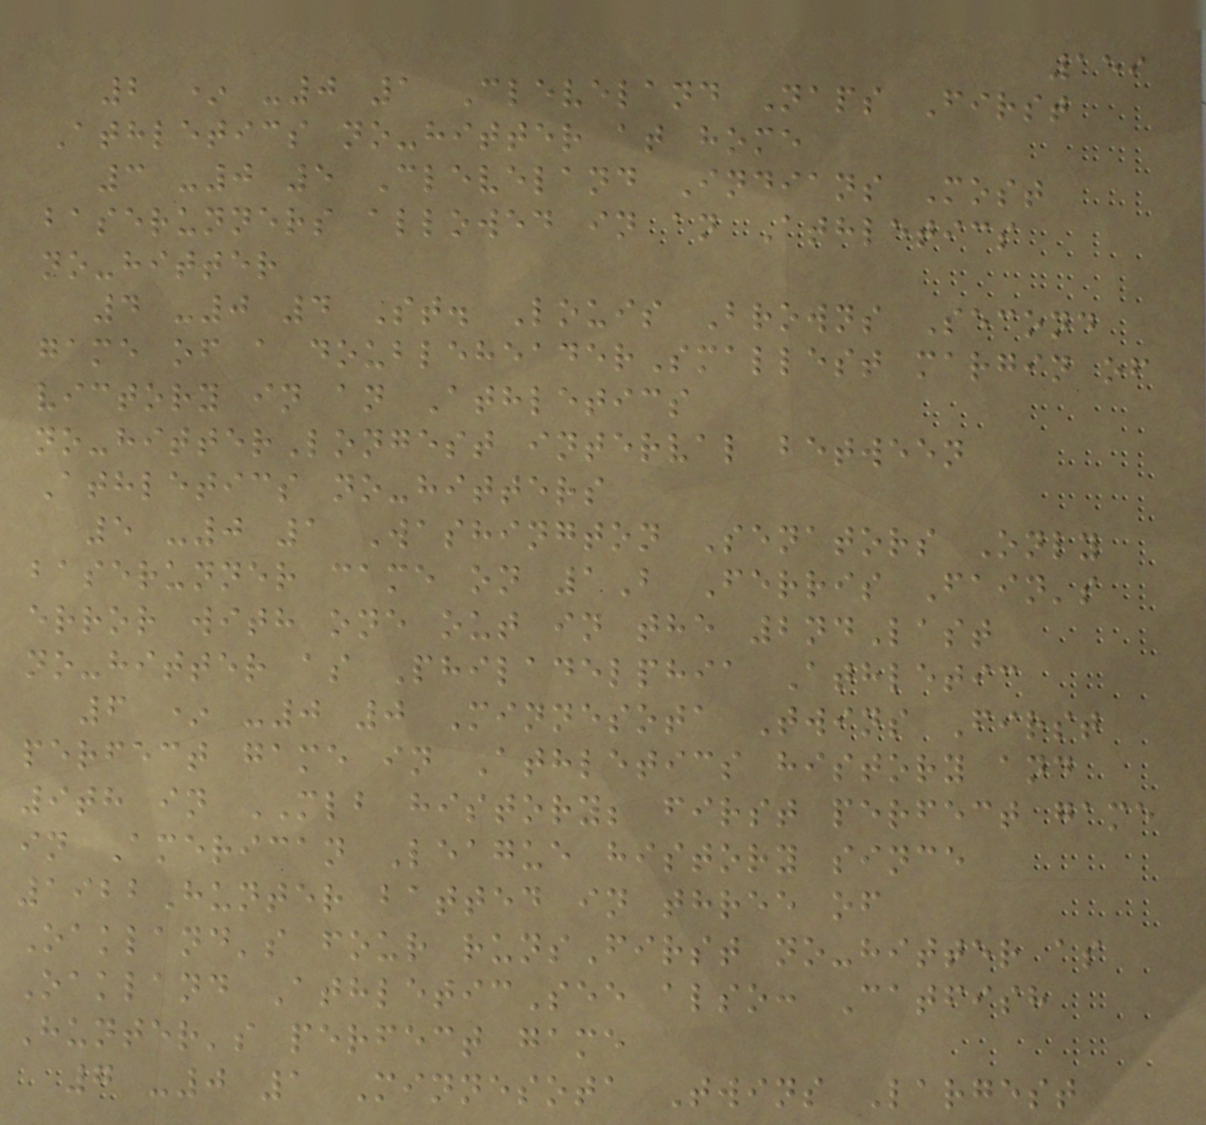159
2 * -0 1 Cleveland Naps First
Athletics no-hitter at home
3 -0 5 Cleveland Indians Most
baserunners allowed in an Athletics
no-hitter
4 -0 4 St. Louis Browns Second
game of a doubleheaderSmallest margin of
victory in an Athletics
no-hitterLongest interval between
Athletics no-hitters
5 -0 1 Washington Senators Only
baserunner came on 1B Ferris Fain's
error with one out in the 2ndLast
no-hitter as Philadelphia Athletic
6 * -0 0 Minnesota Twins First
perfect game in Athletics history and
9th in MLB history; first perfect game
in American League history since
1922Hunter batted in three of
Oakland's four runsFirst no-hitter as
Oakland AthleticSee also: Catfish
Hunter's perfect game
7 -0 1 Minnesota Twins Largest
